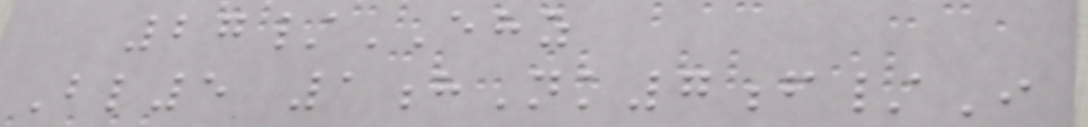27/EHZ
Bl5 1hNk7f/I
